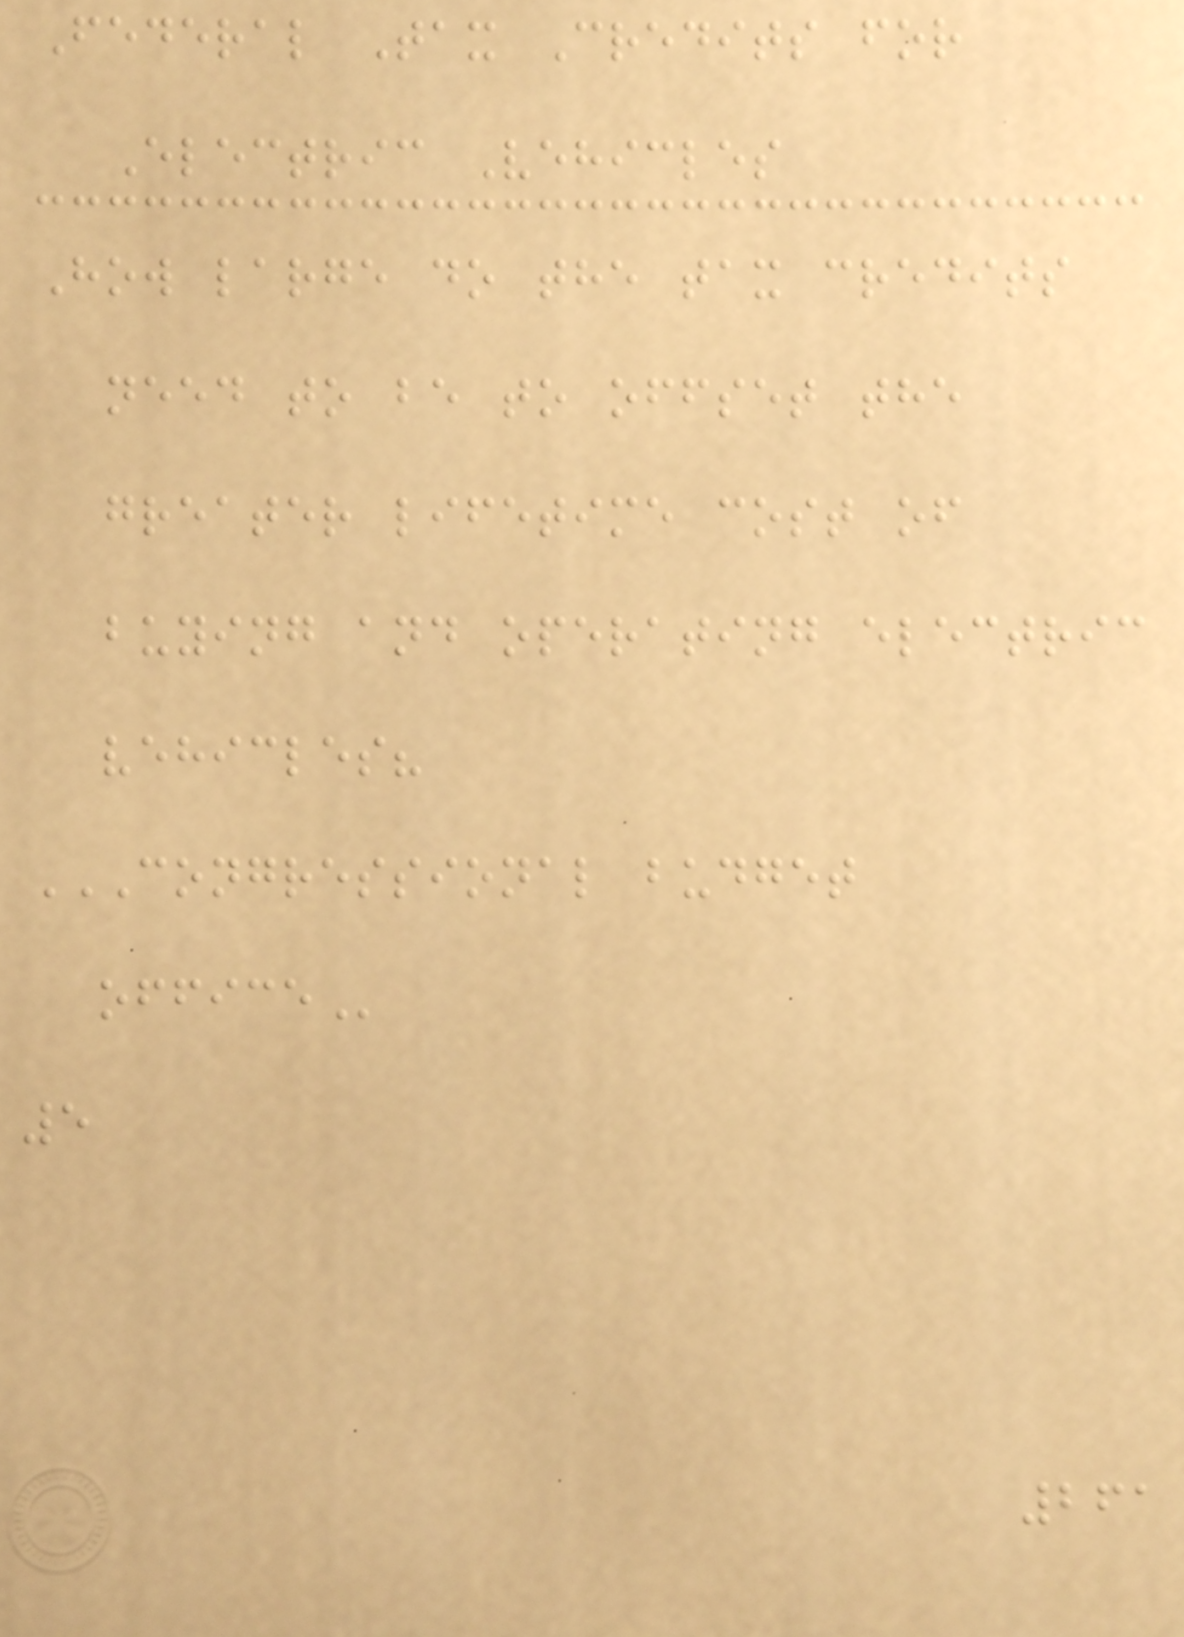Federal Tax Credits for
Electric Vehicles
How large do the tax credits
need to be to offset the
greater lifetime cost of
buying and operating electric
vehicles?
CONGRESSIONAL BUDGET
OFFICE
5
261
